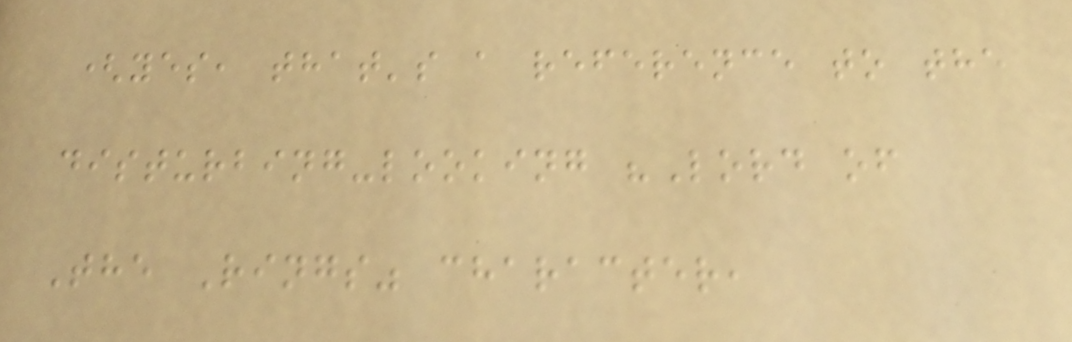(yes, that's a reference to the
disturbing-looking "Lord of
The Rings" character,
